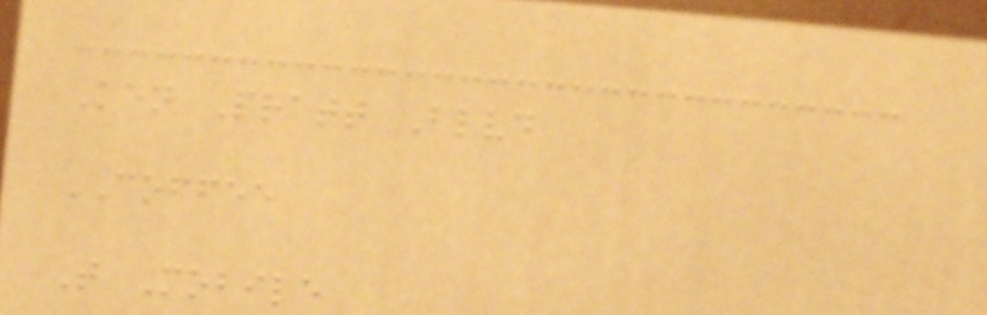Ken Pratt Blvd
COFFEE
T Mobile
